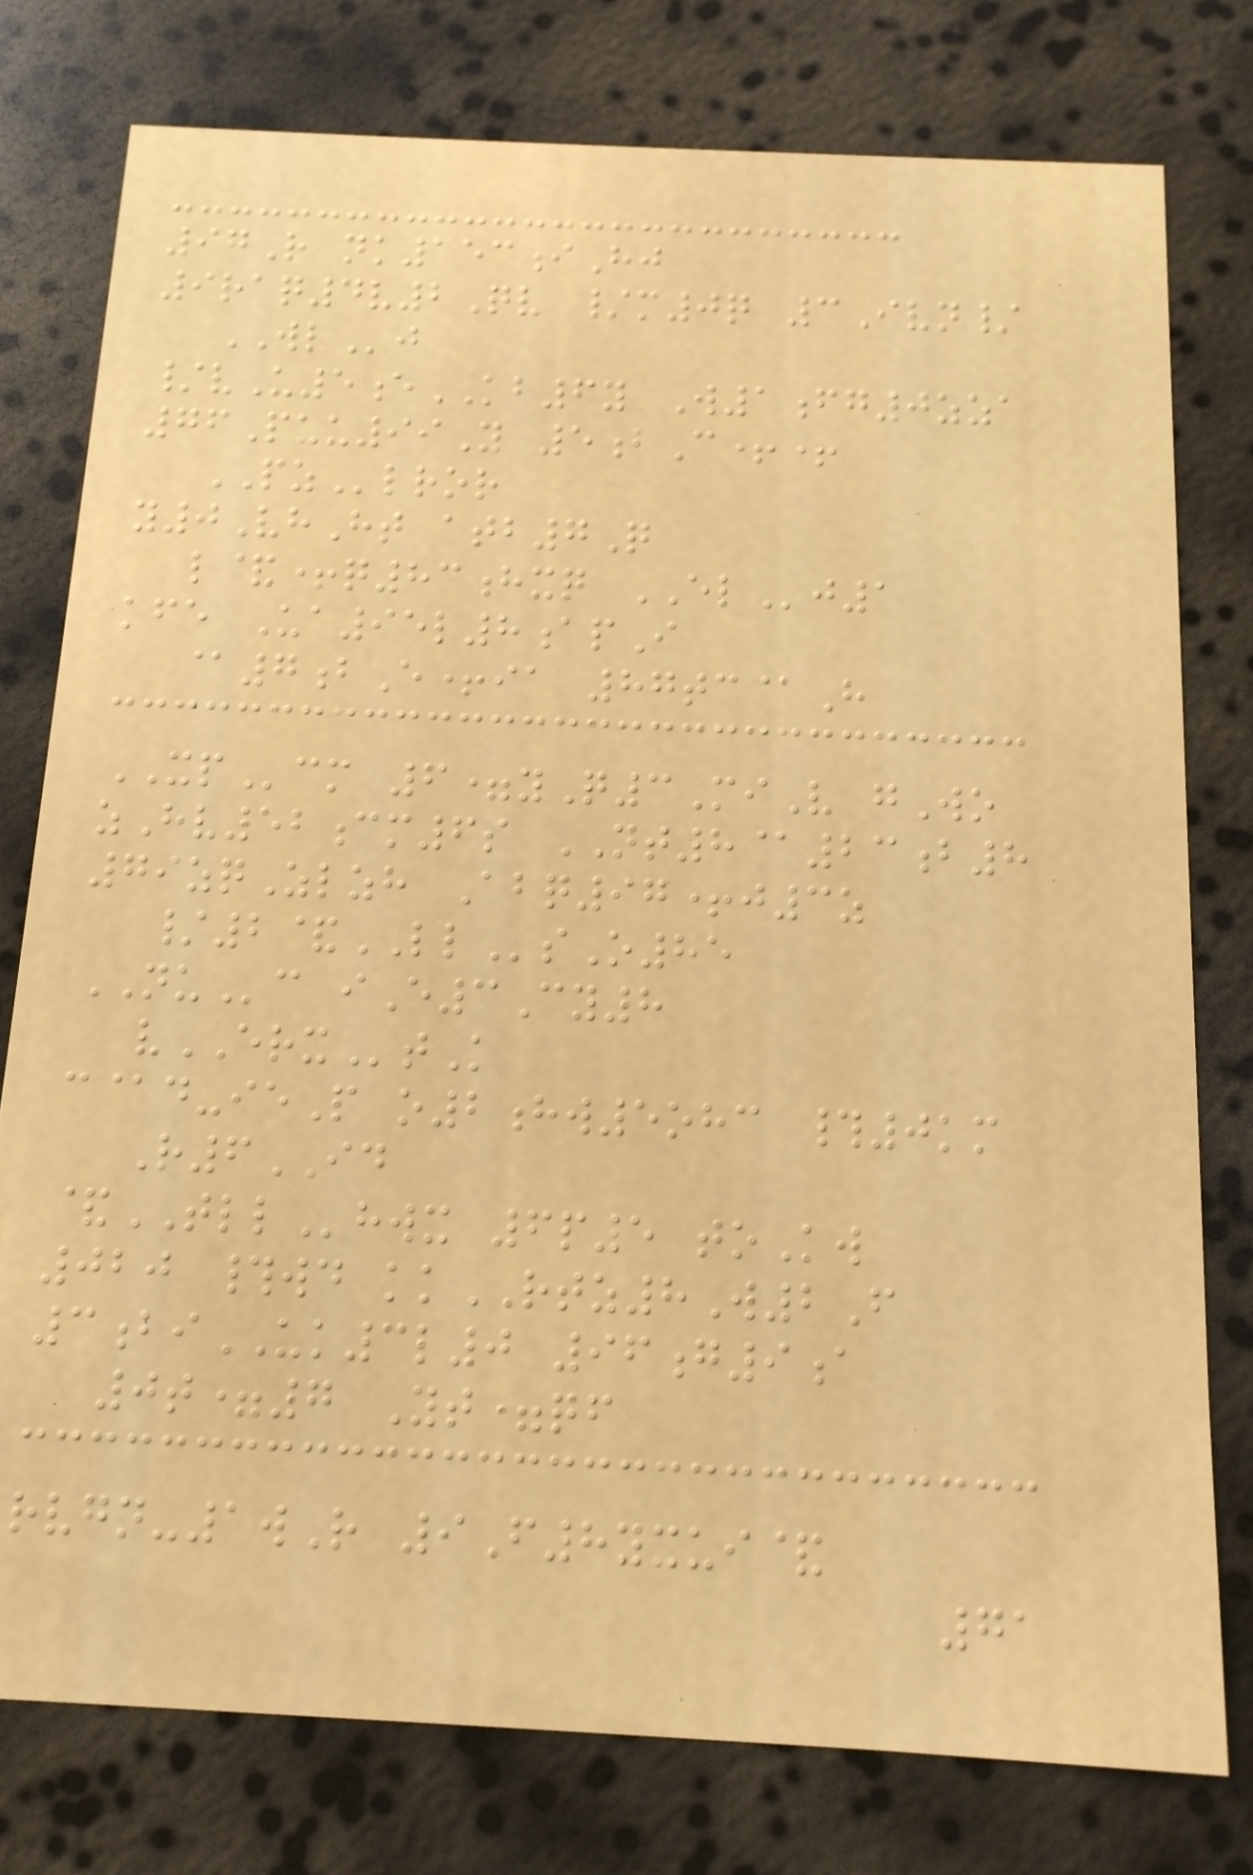97R nk153iHj
9raq4v2Qv /m0q 3Ivn/
WLj
/vU5eKB6y W1fg0zza
76Puu99Y 5bC++
PZlror
y0VhHt atb7Q
l&+q83hxq ELj1
kfe Ua95l8apI
@7bE+ia 87tc@H
XPcm 6=yQ3MiV gWo
zHv52cm6s NT8@23b8
79zqZlzh Abq97+j3z
/2&LLsO85
NUc iE3Cy8
vERXtK
c@d-ieP o2hw5ohc #0km
R6ID
&TLLhwx 6p5 toKw
020 #wd kkRTZ8W2F
3biUK3l0 96g9a
0t=7 Yt=qf
rvgn-1wR 9F8yxui&
71
